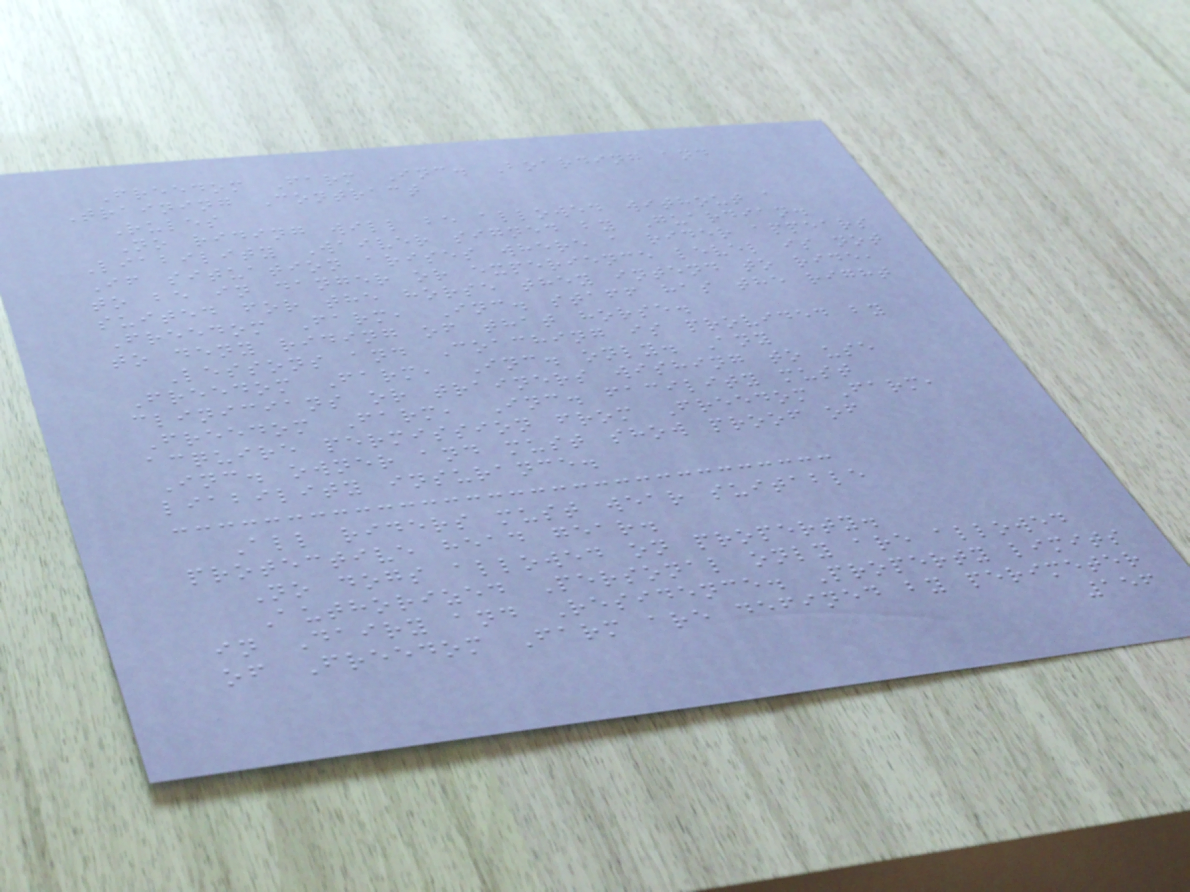Freedom Farm Inc. Boarding and
Training Contract
Rules
No riding will be allowed without a
Liability Waiver signed by Guardian.
If situation arises where a rider appears
to be in danger or experience level is not
suited for the horse they intend to ride,
Freedom Farm, Inc. staff has the right
to deny riding of that horse.
Lessons and Coaching is provided by
Freedom Farm, Inc. only. Any
clinicians or trainers wishing to use
Freedom Farm, Inc. facility must
acquire permission from Freedom Farm,
Inc. owner and must show proof of
liability insurance.
All riders must wear suitable
protective head gear.
No dogs allowed on property.
Authorized Personal only are allowed
in Dairy and Residence. Property limits
of Freedom Farm are defined by perimeter
156
